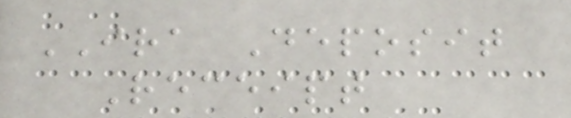IRA Deposit
Receipt
